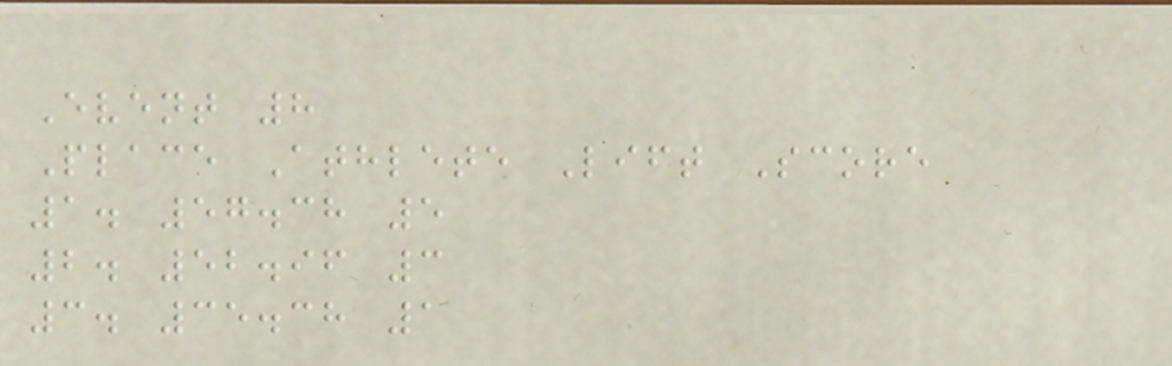Event 8
Place Athlete Lift Score
1. 57.38 5
2. 52.96 3
3. 35.38 1
